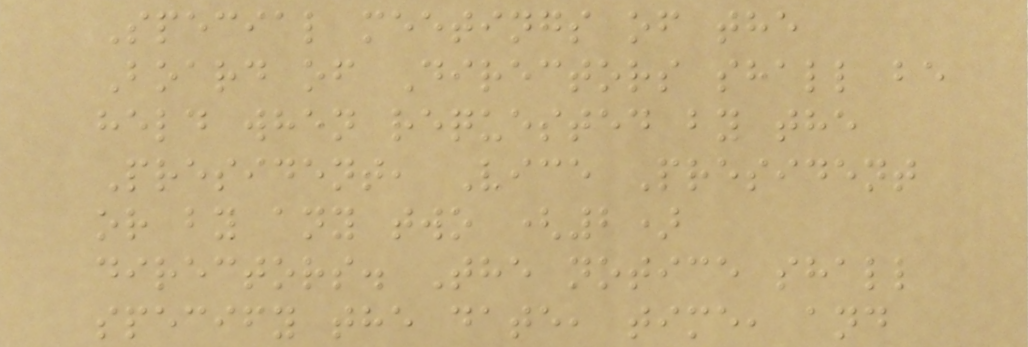Special meetings of the
Board of Directors shall be
held when requested by the
President, Vice President
or by any two (2)
directors. The notice shall
specify the date, time, and
